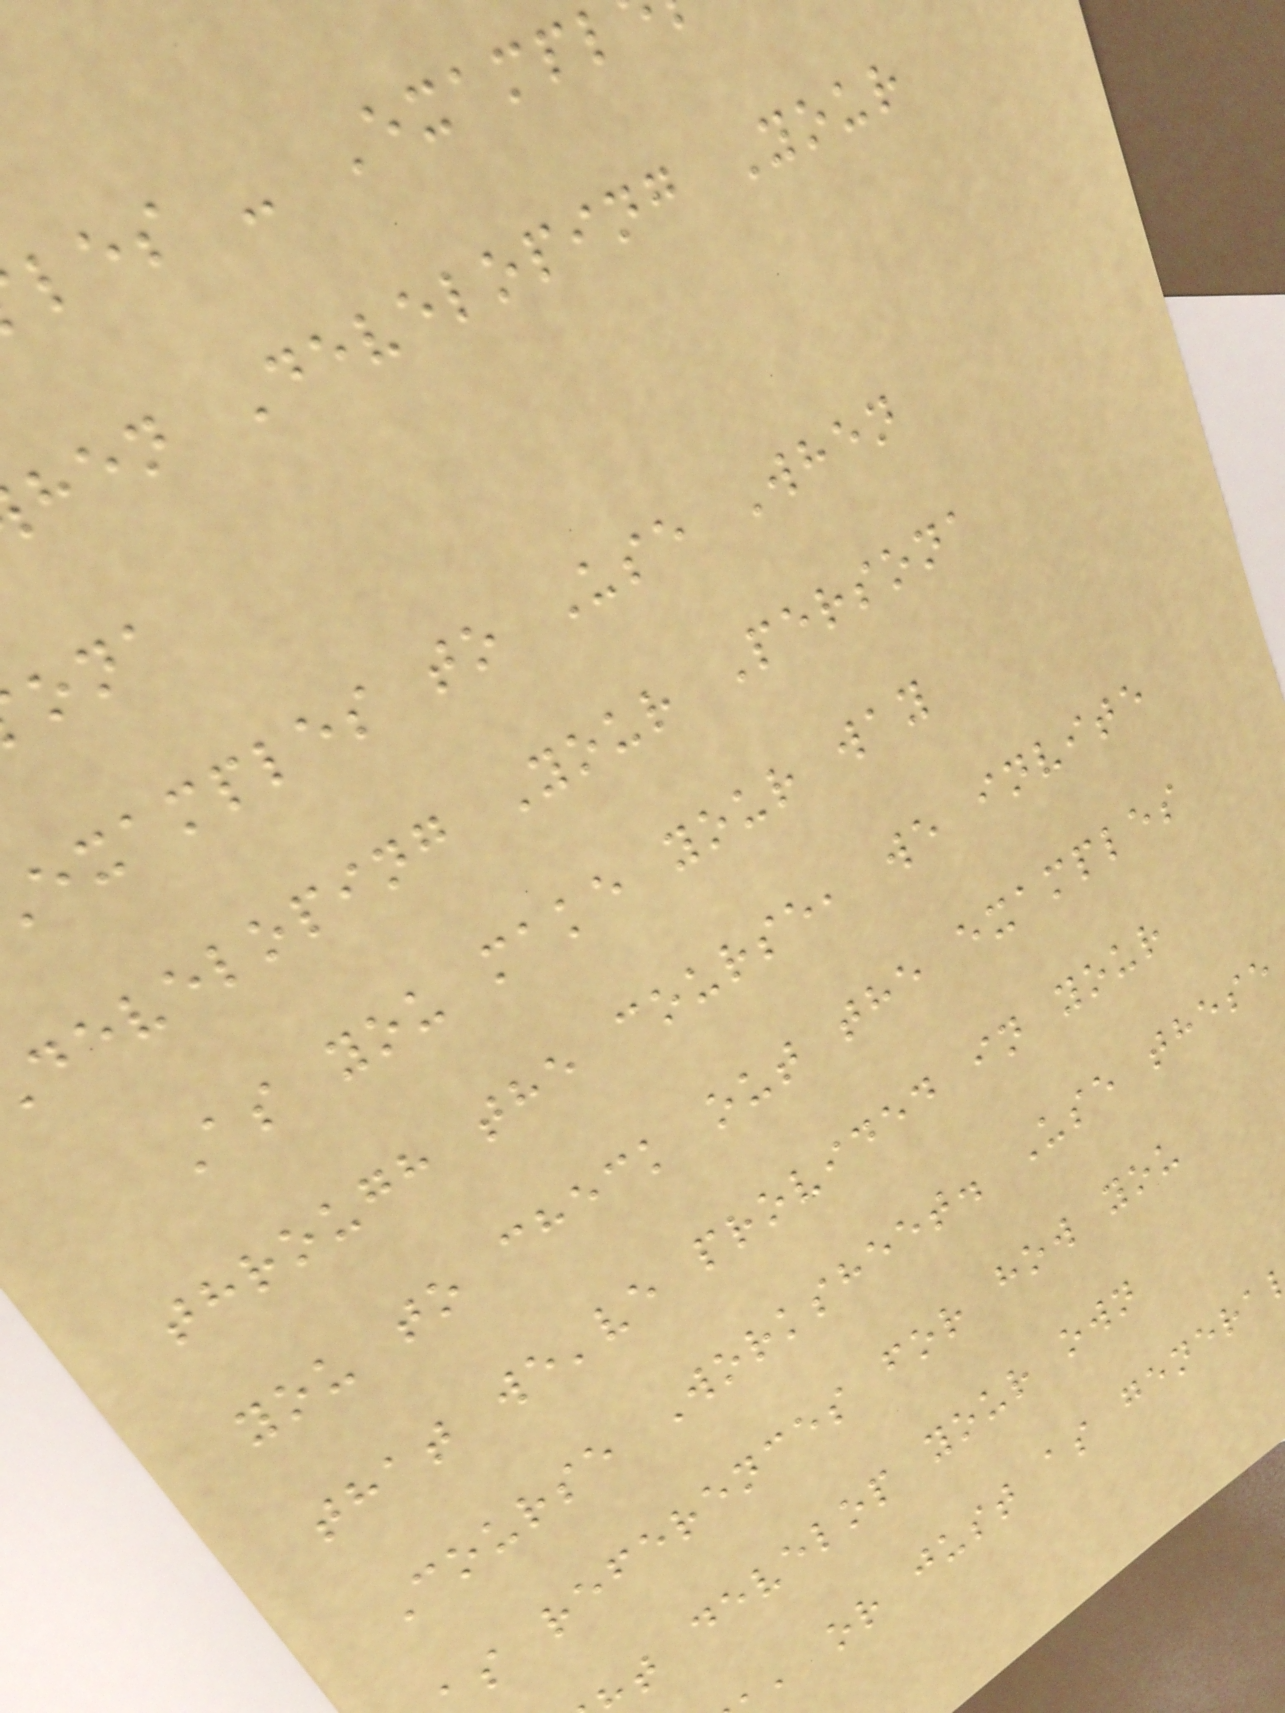les - Exampl
hen Developing Your
examples to Use When
developing Your Persona
As you make your way
through the course, we invite
you to check out the examples
that we've provided in your
Course Worksheet. Use these
s references for how you
t develop your own
, or just as genera
